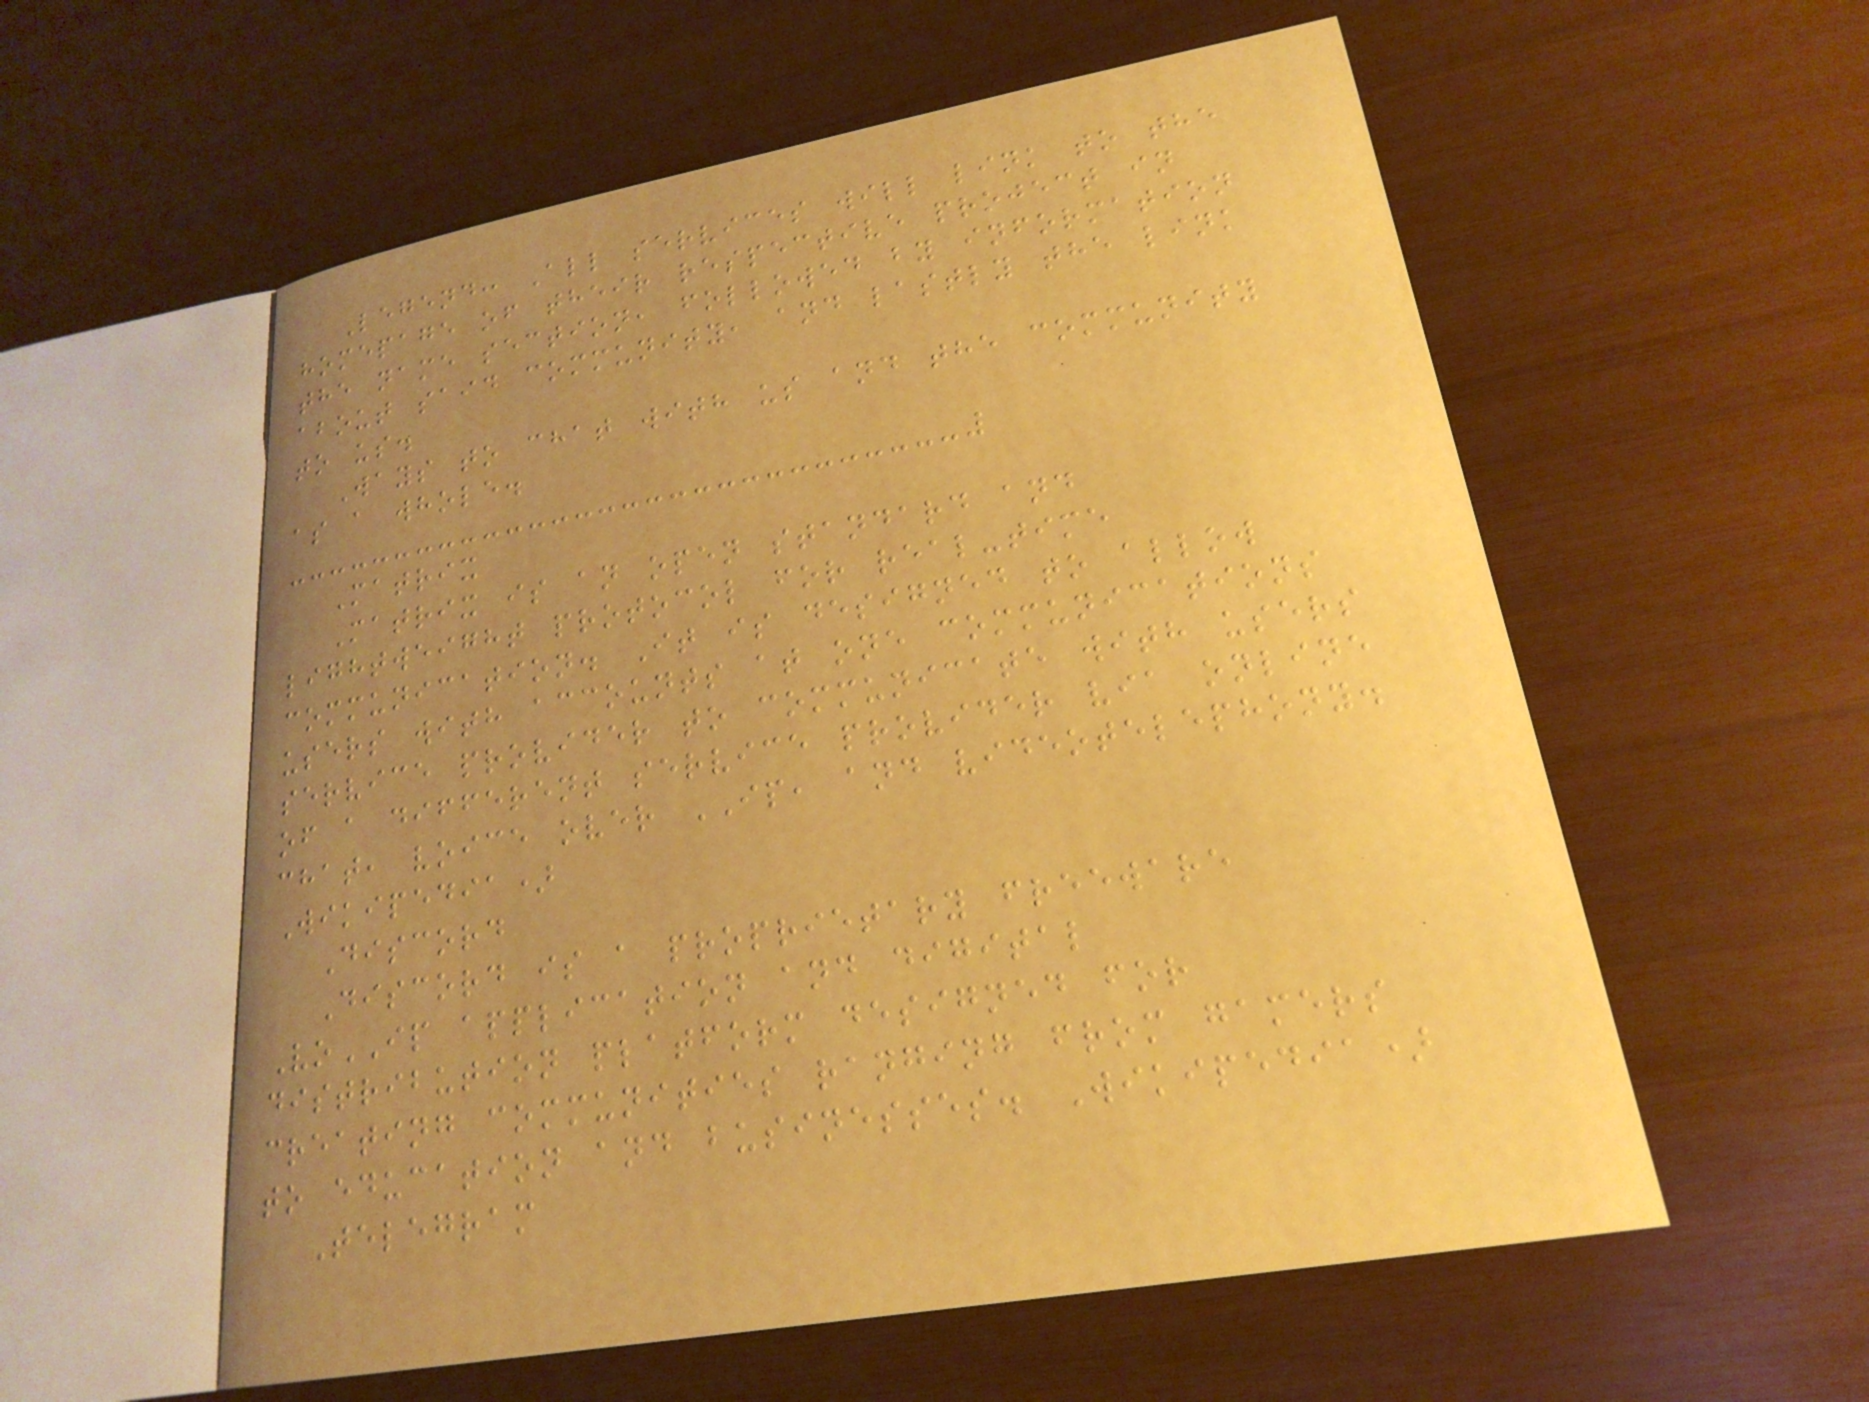Legend: All services will link to the
homepage of their respective project in
the name section, followed by information
about said community, and lastly the link
to us.
Ways to chat with us and the community
as a whole.
Matrix
Matrix is an open standard and
lightweight protocol for real-time
communication. It is designed to allow
users with accounts at one communications
service provider to communicate with users
of a different service provider via online
chat, voice over IP, and videotelephony.
Wikipedia)
Discord
Discord is a proprietary freeware
VoIP application and digital
distribution platform designed for
creating communities ranging from gamers
to education and businesses. Wikipedia)
Telegram
